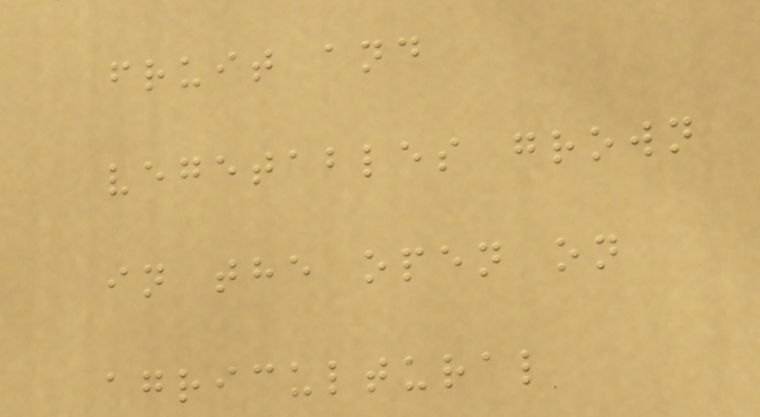fruit and
vegetables grown
in the open on
agricultural
